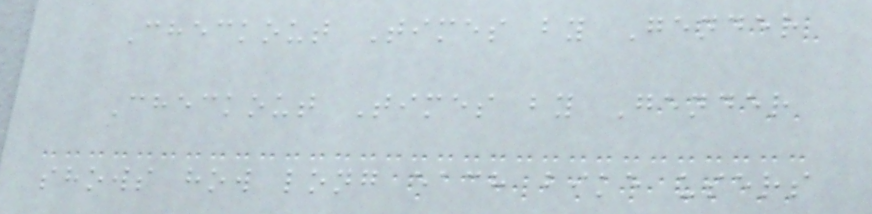Checkout Times by Gender
Checkout Times by Gender
shows how long each bike users
